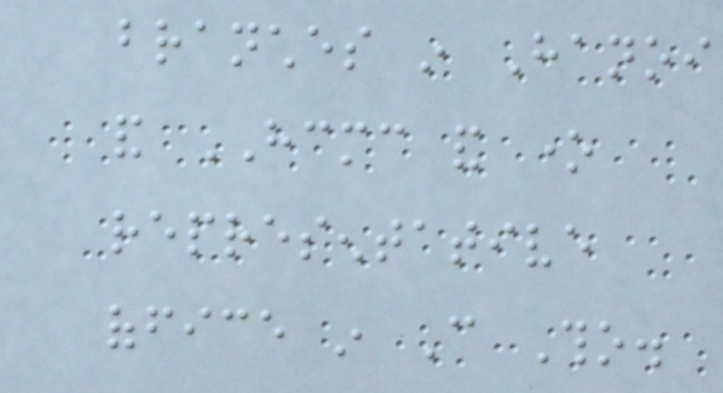branches in Hanoi
and HCMC and one
representative
office in Can Tho.
